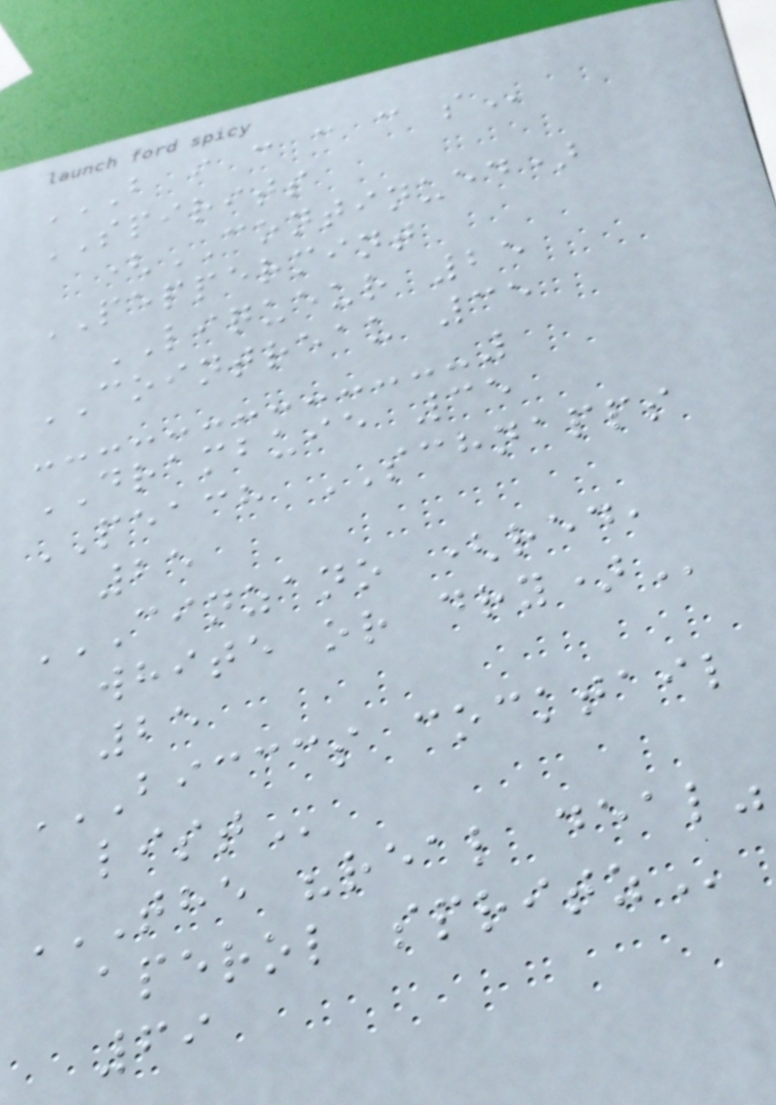B I C C C S
SPIRITS
(CONTINUED)
PEPPERMINT
LIQUEUR 25
COINTREAU 35
DRAMBUIE 35
PEACH SCHNAPPS
25
CINZANO (RED,
WHITE OR DRY)
25
BICCCS COCKTAIL
LIST
THE "REAL DEAL"
APEROL SPRITZ
69
